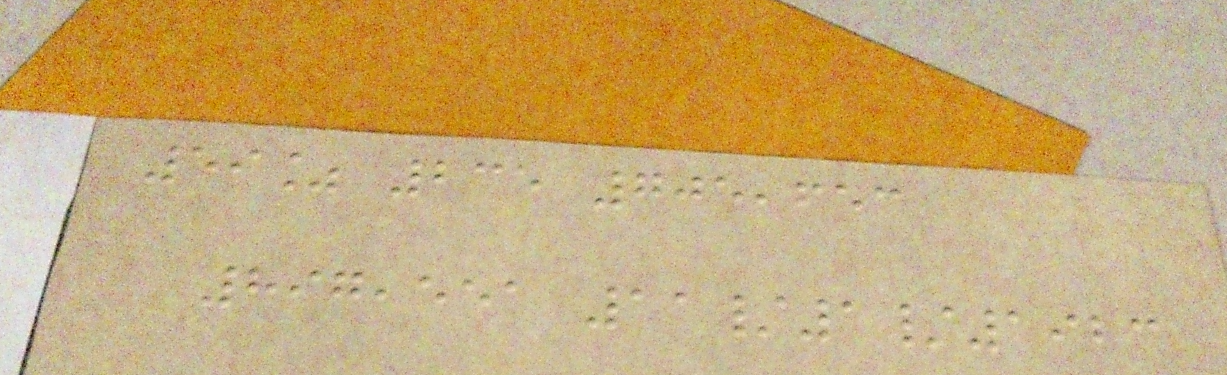59% 235 705,653
897,551 11/1/1923
